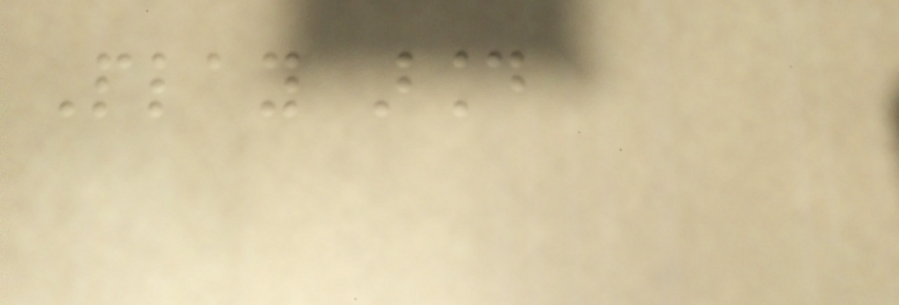Play around
